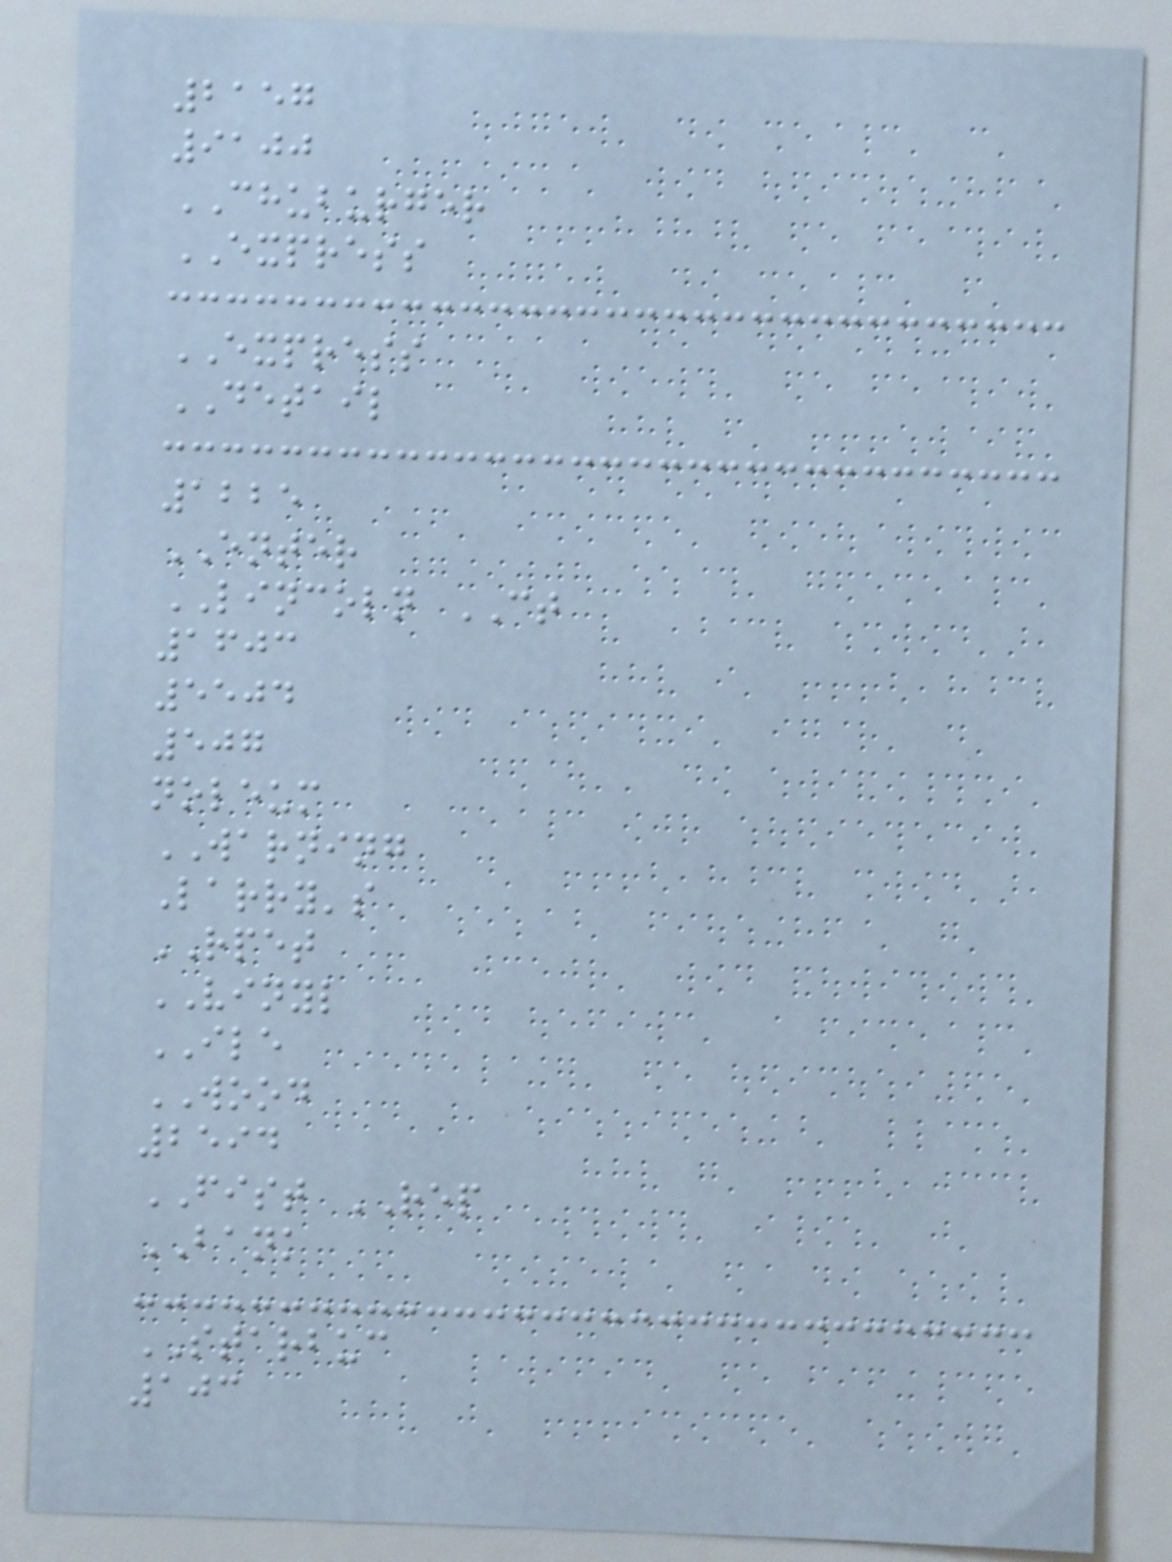2157
9100
CHUBURGER
EXPRESS
EXPRESS
DETAIL
1225
ENTER
LINCOLN CT
1603
5504
507
noleum
WARNING
Larry's
RPET
VINYL
ILE
WOOD
2594
FIST REP
BANK
STARBUC
103
